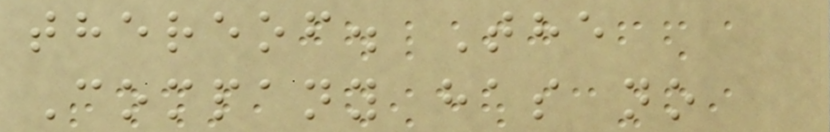thereof. The
Company has no
